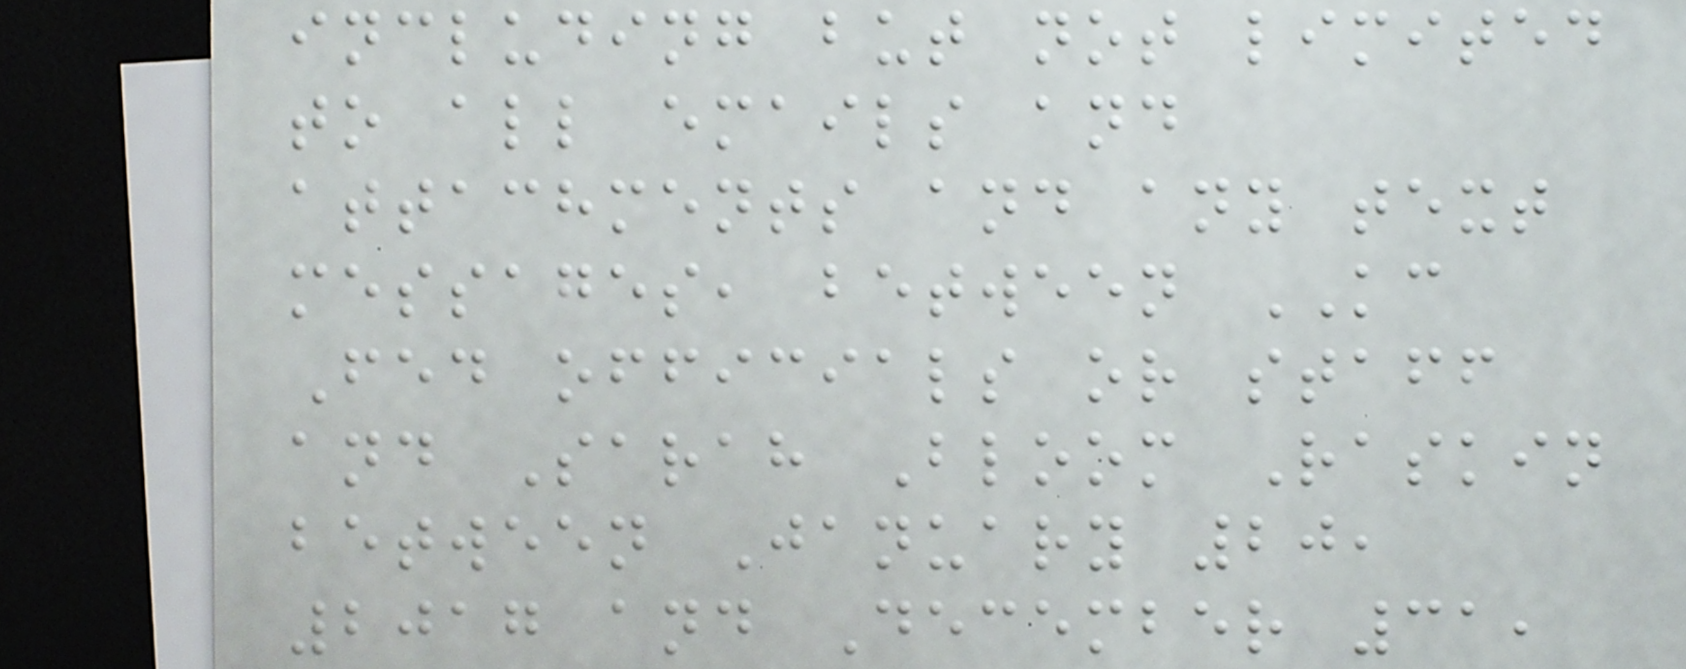including but not limited
to all emails and
attachments and any text
messages, between KC
Fed officials or staff
and Sarah Bloom Raskin
between January 20,
2017 and December 31,
